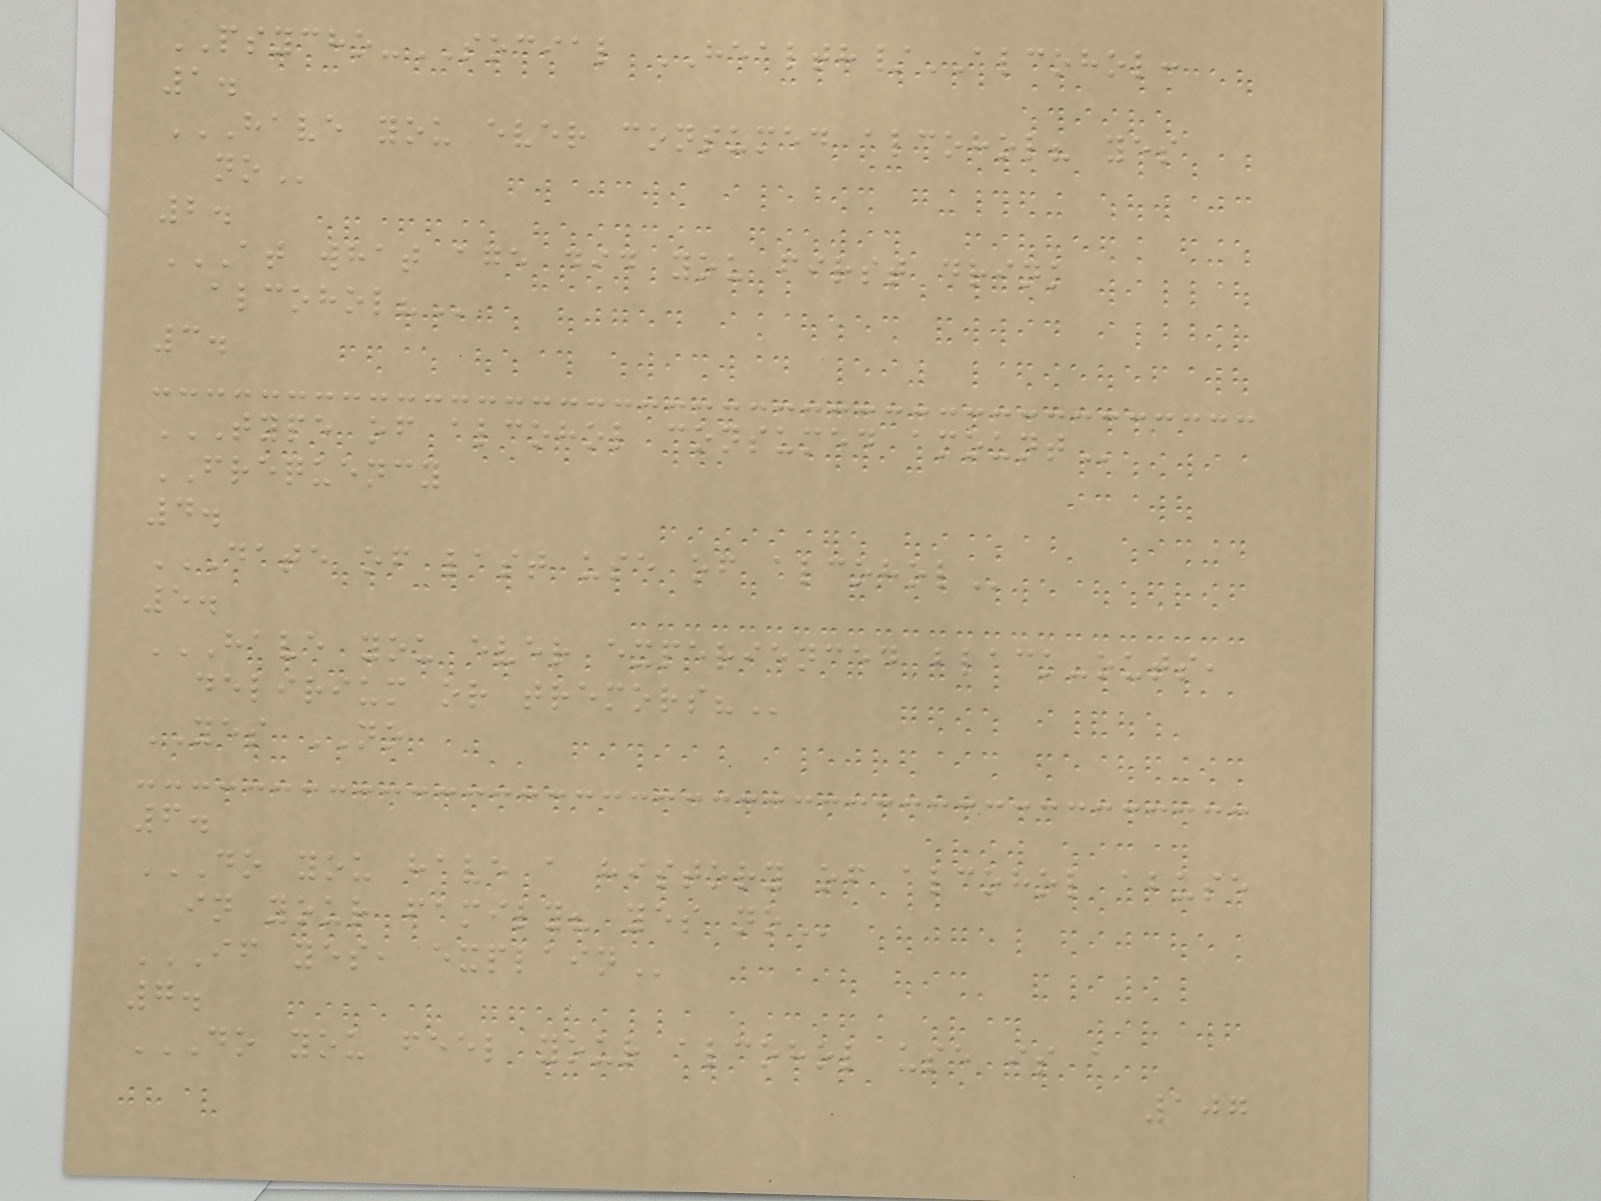PSYCHO-SOCIAL HEALTH/ALCOHOL:
1.
HAVE YOU EVER CONSUMED ALCOHOL? YES
NO
2.
AT WHAT AGE DID YOU FIRST DRINK
ALCOHOL?
3.
TYPE OF ALCOHOL CONSUMED AMOUNT
FREQUENCY
4.
DATE OF LAST USE OF ALCOHOL
5.
HAVE YOU EVER EXPERIENCED BLACK-OUTS,
DELIRIUM OR TREMORS?
YES NO
6.
DO YOU HAVE A HISTORY OF ALCOHOL ABUSE
IN YOUR FAMILY? YES NO
IF YES, EXPLAIN
7.
DO YOU FEEL YOUR ALCOHOL USE IS A
107
